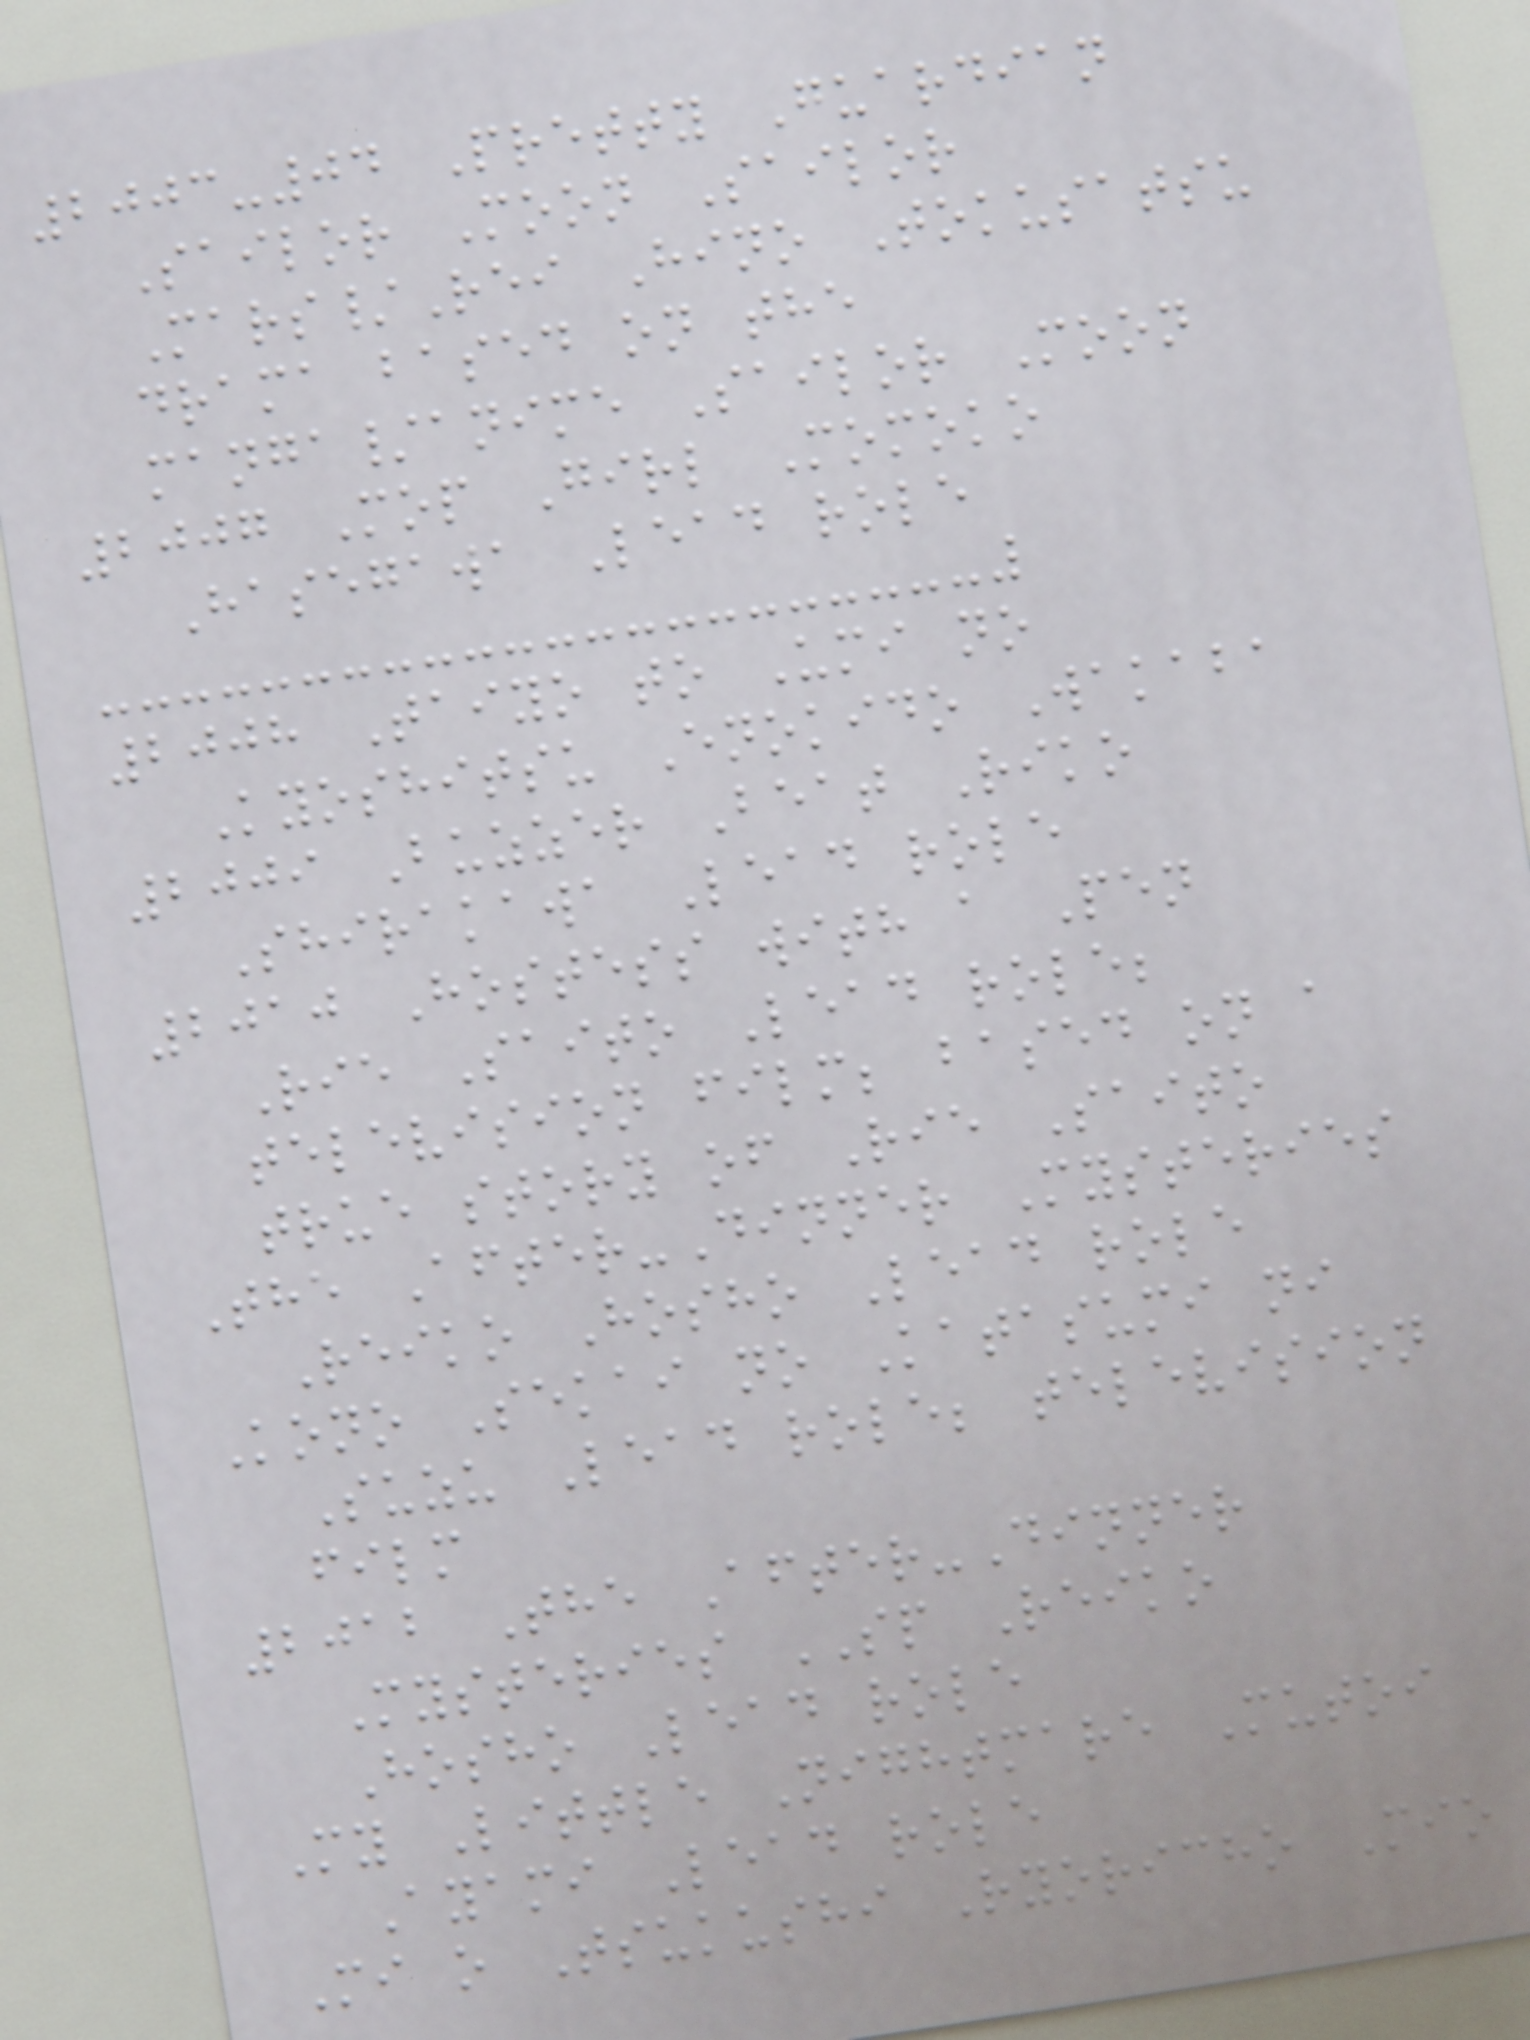2003-04 Pretty Guardian
Sailor Moon Sailor
Mars/Rei Hino Tokusatsu
drama based on the
manga/anime Sailor Moon
2007 Mop Girl Momoko
Hasegawa Lead role
2008 Taiyo to Umi no
Kyoshitsu Enokido Wakaba
2009 Buzzer Beat Riko
Shirakawa Lead role
2010 Hostess with a Pen
Rie Saito Lead role;
television film; based on a
true story of Rie Saito
The After-Dinner Mysteries
Reiko Hosho Lead role
Kono Sekai no Katasumi ni
Suzu Lead role; television
film
2012 The After-Dinner
Mysteries SP Reiko
Hosho Lead role
My Little Nightmare Mutoi
Ayami Lead role
Mi o Tsukushi Ryoricho Mio
